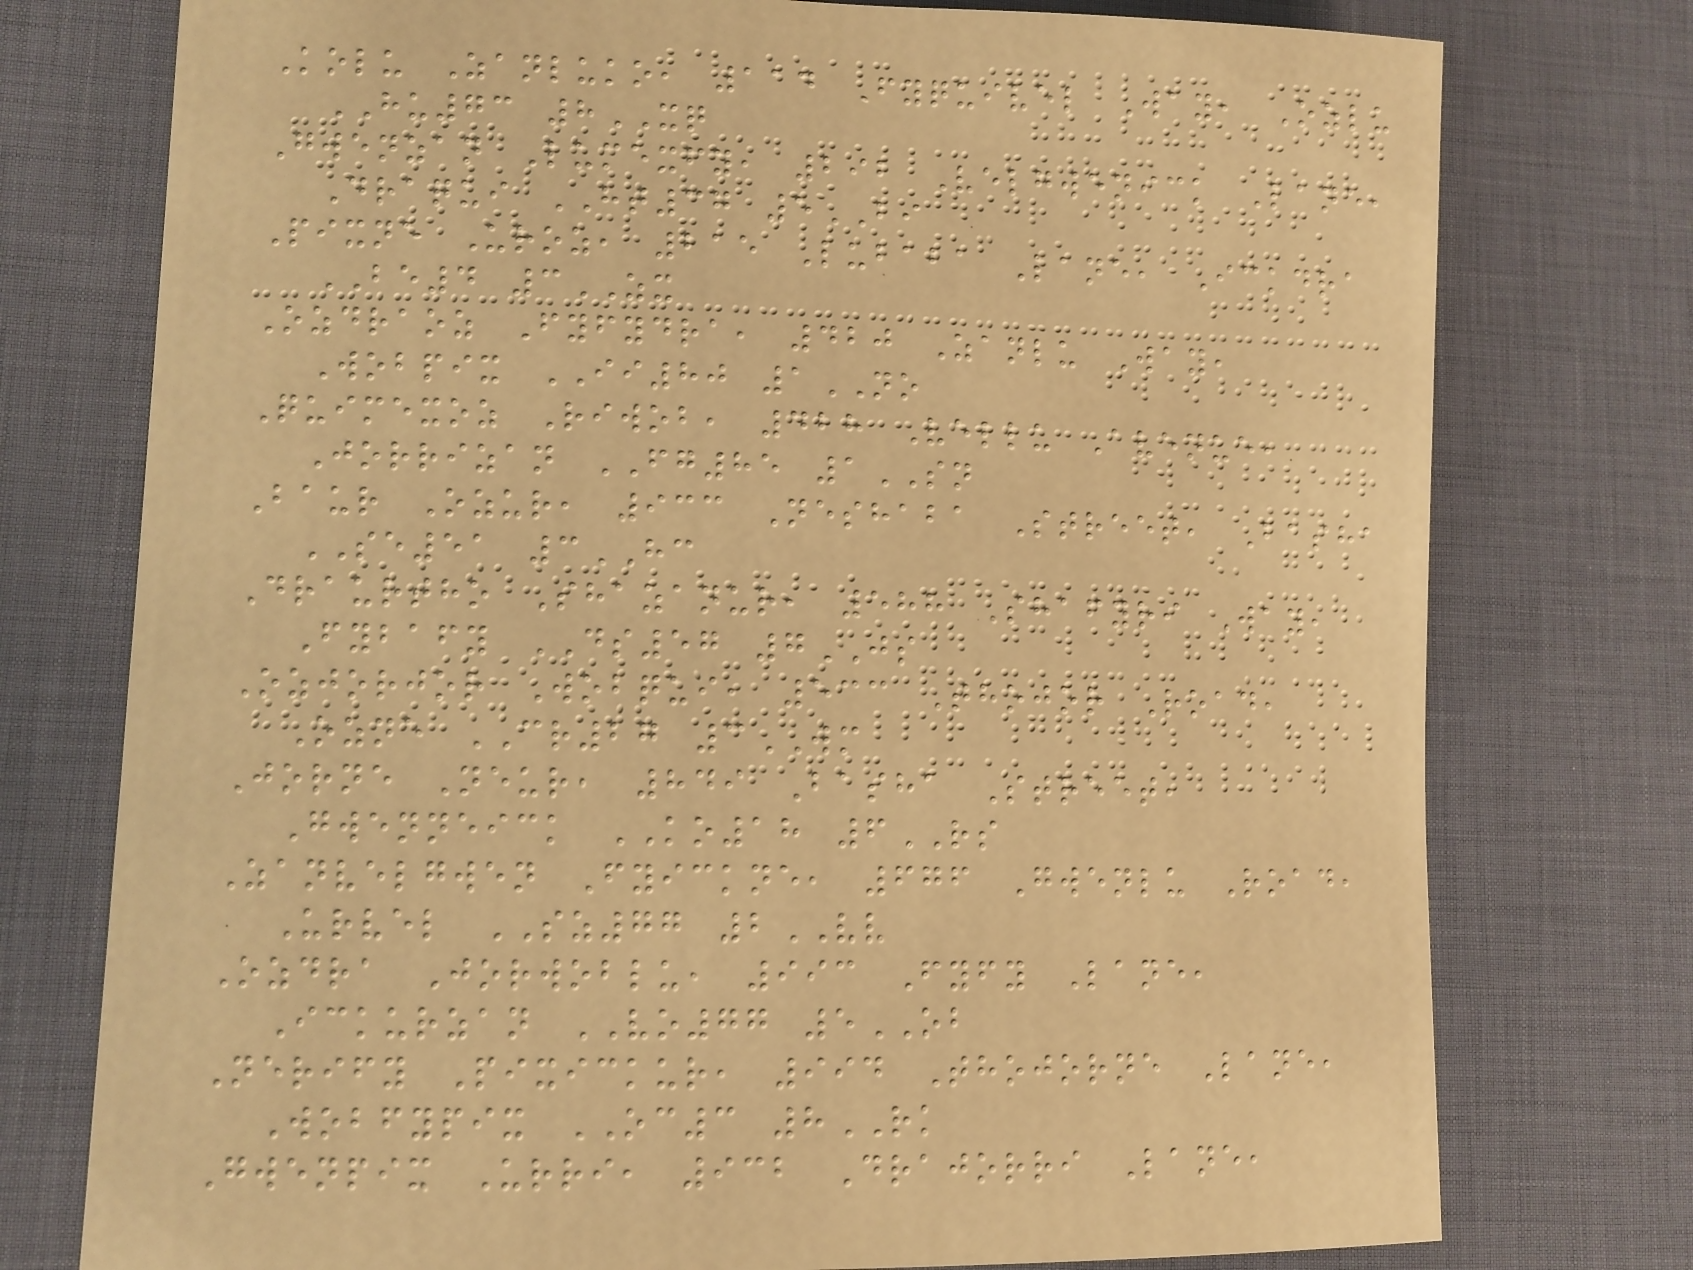Kolu Zanluko, 114 Fyquivel Way, Ozlu
HU73 8XQ
Gwenzan Lumexfy, 292 Velgwenick Lane,
Draqui HT37 5BI
Pixne Uroz, 215 Lubaba Lane, Ickdra
BE4 3ZX
Ozdraoz Fyfydra, 420 Zanlu Way,
Wobpix II80 1NO
Quimexoz Riwob, 428 Vellu Avenue,
Jorrizan FG85 1SN
Baur Ozur, 933 Neshaba Street, Basha
SE51 3HC
Draurtho Shazanur, 588 Shafyri Way,
Fybafy DS57 7JS
Ozjorjor Wobqui, 533 Thojor Road,
Ozne CR27 3WM
Jorne Neur, 849 Basha Street,
Gwenneick KO18 6RS
Zanvelgwen Fyickne, 676 Gwenlu Road,
Urvel SZ77 2VV
Ozdra Jorwoblu, 993 Fyfy Lane,
Ickurzan VO77 5OB
Nerify Pixickur, 994 Thojorne Lane,
Wobfypix OC3 8RK
Gwenpix Urri, 932 Drajorri Lane,
